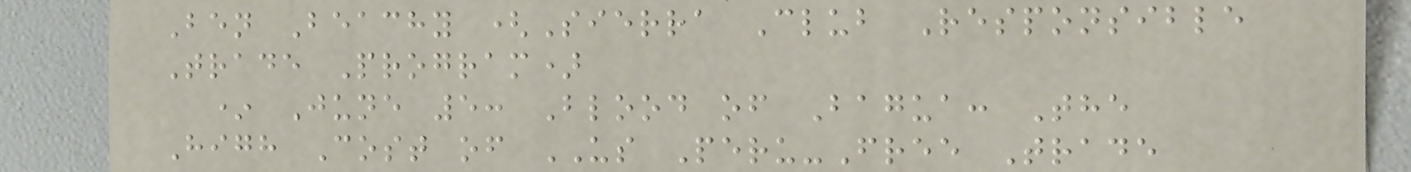Ben Beachy (Sierra Club Responsible
Trade Program)
* June 5: Blood of Bagua: The
High Cost of US Peru-Free Trade
